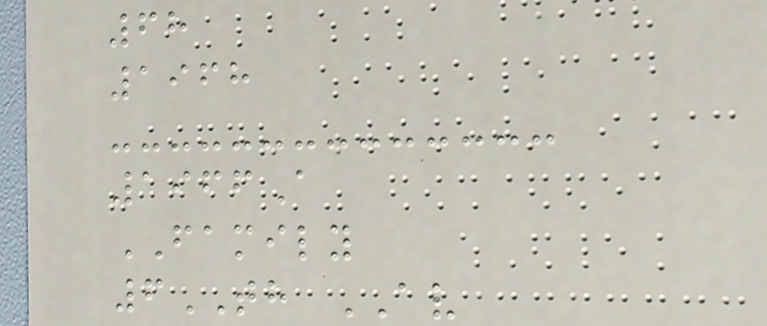68
1968
1966A
FAMILY
6TH AV
